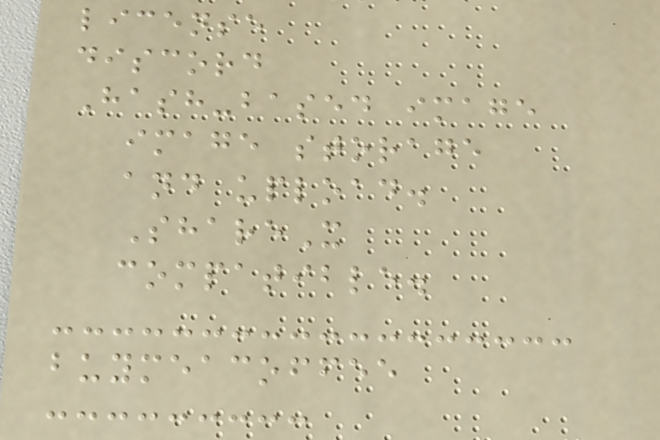license
discord
Hash-based image
image storage
and upload.
ShareX
compatible.
buymeacoffee
